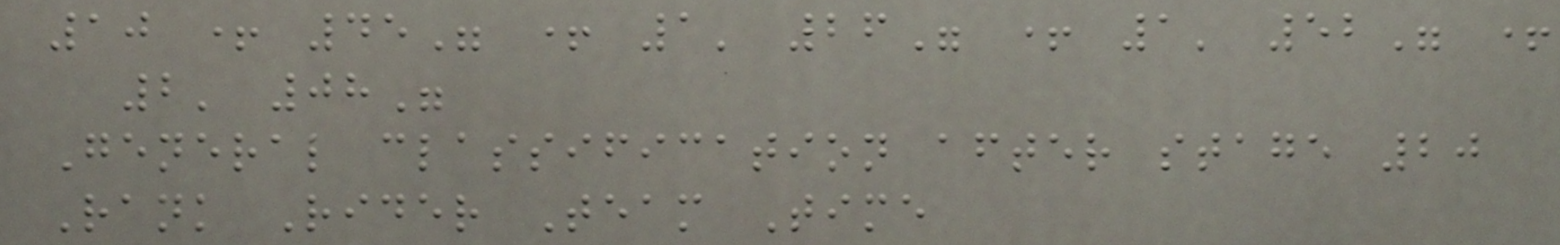10 + 45" + 1' 26" + 1' 52" +
2' 08"
General classification after stage 20
Rank Rider Team Time
